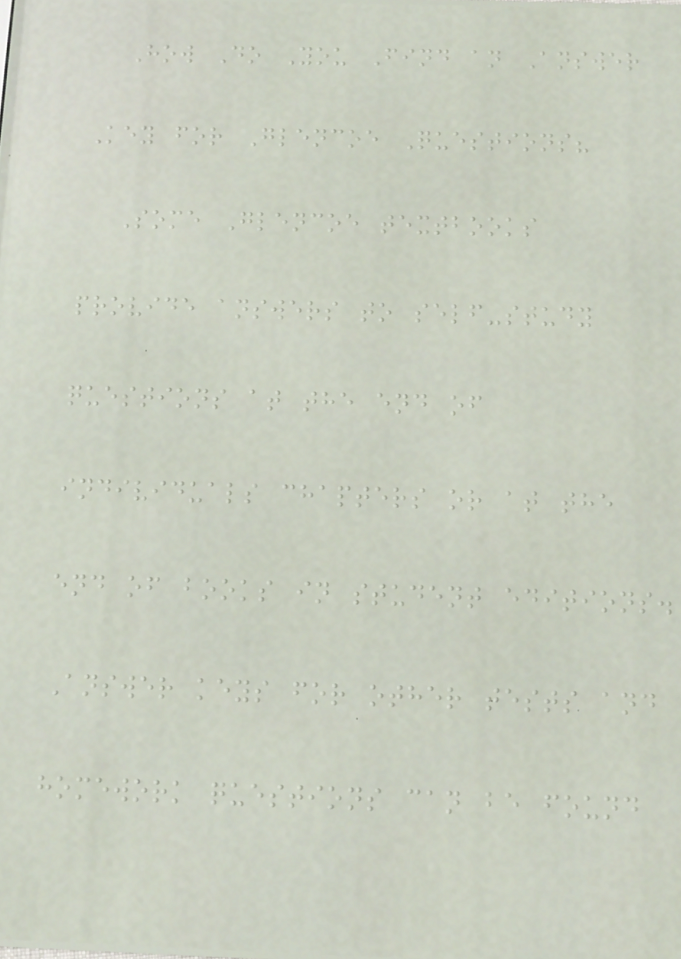How Do You Find an Answer
Key for Glencoe Questions?
Some Glencoe textbooks
provide answers to self-study
questions at the end of
individuals chapters or at the
end of books in student editions.
Answer keys for other tests and
homework questions can be found
